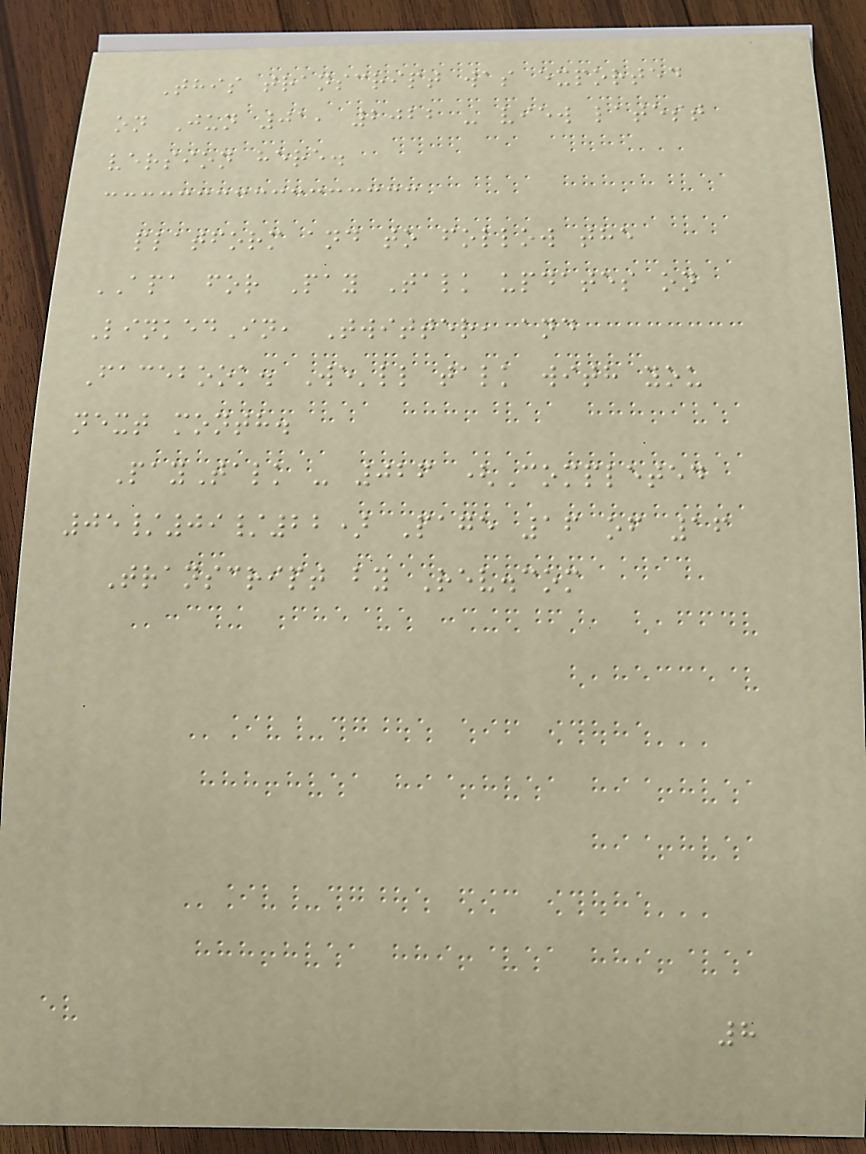This transcript was exported
on Jun 01, 2022 - view latest
version here.
platform and to follow the
APA for Pay Talk updates on
LinkedIn, Twitter, and
Facebook. We'll talk with you
next month.
PayTalk - 026 (Completed
05/09/22) Page 16 of 16
Transcript by Rev.com
8
